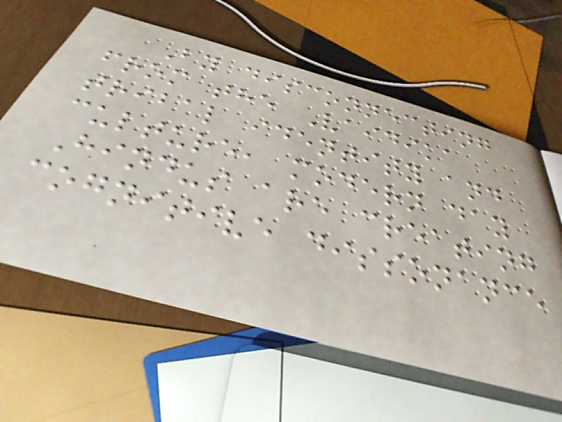By disconnecting
from the Vaidika
tribal identity and
culture, modern day
Hindus are creating
cognitive dissonance
